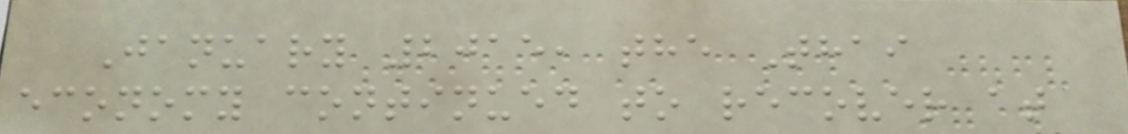January 2015, the Thai
economy continued to recover at
